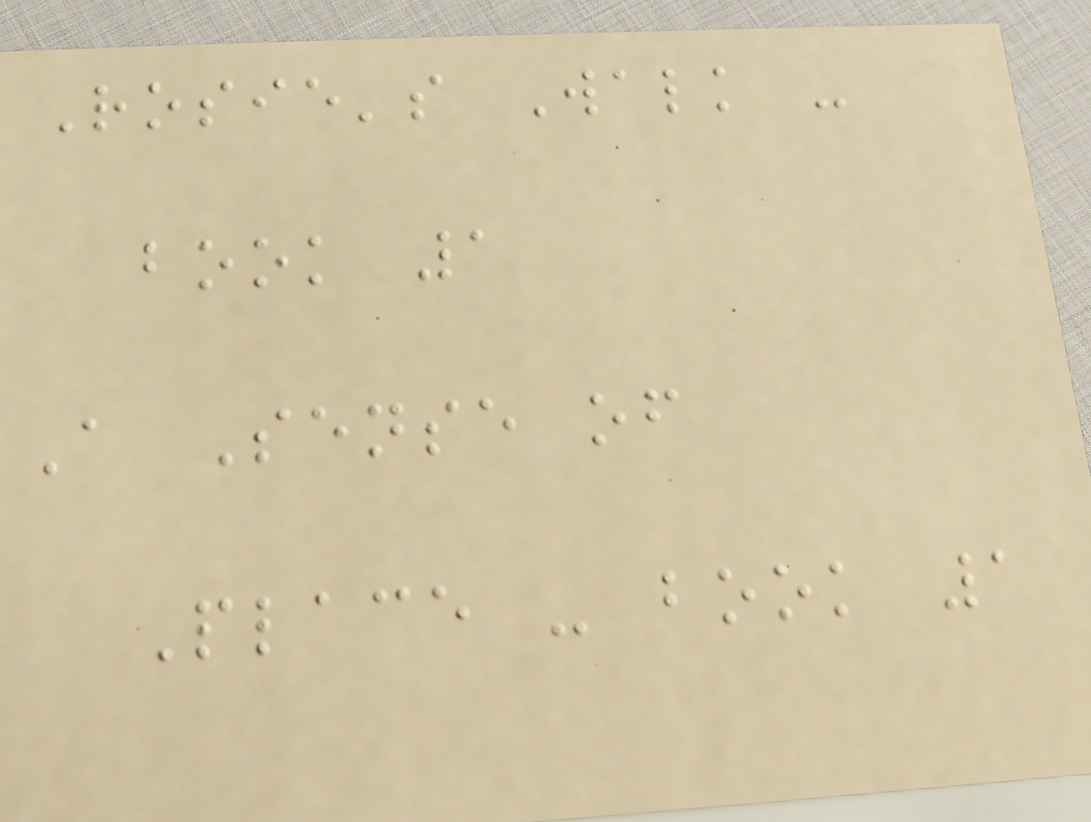Rosie's Walk -
book 1
A Sense of
Place - book 1
